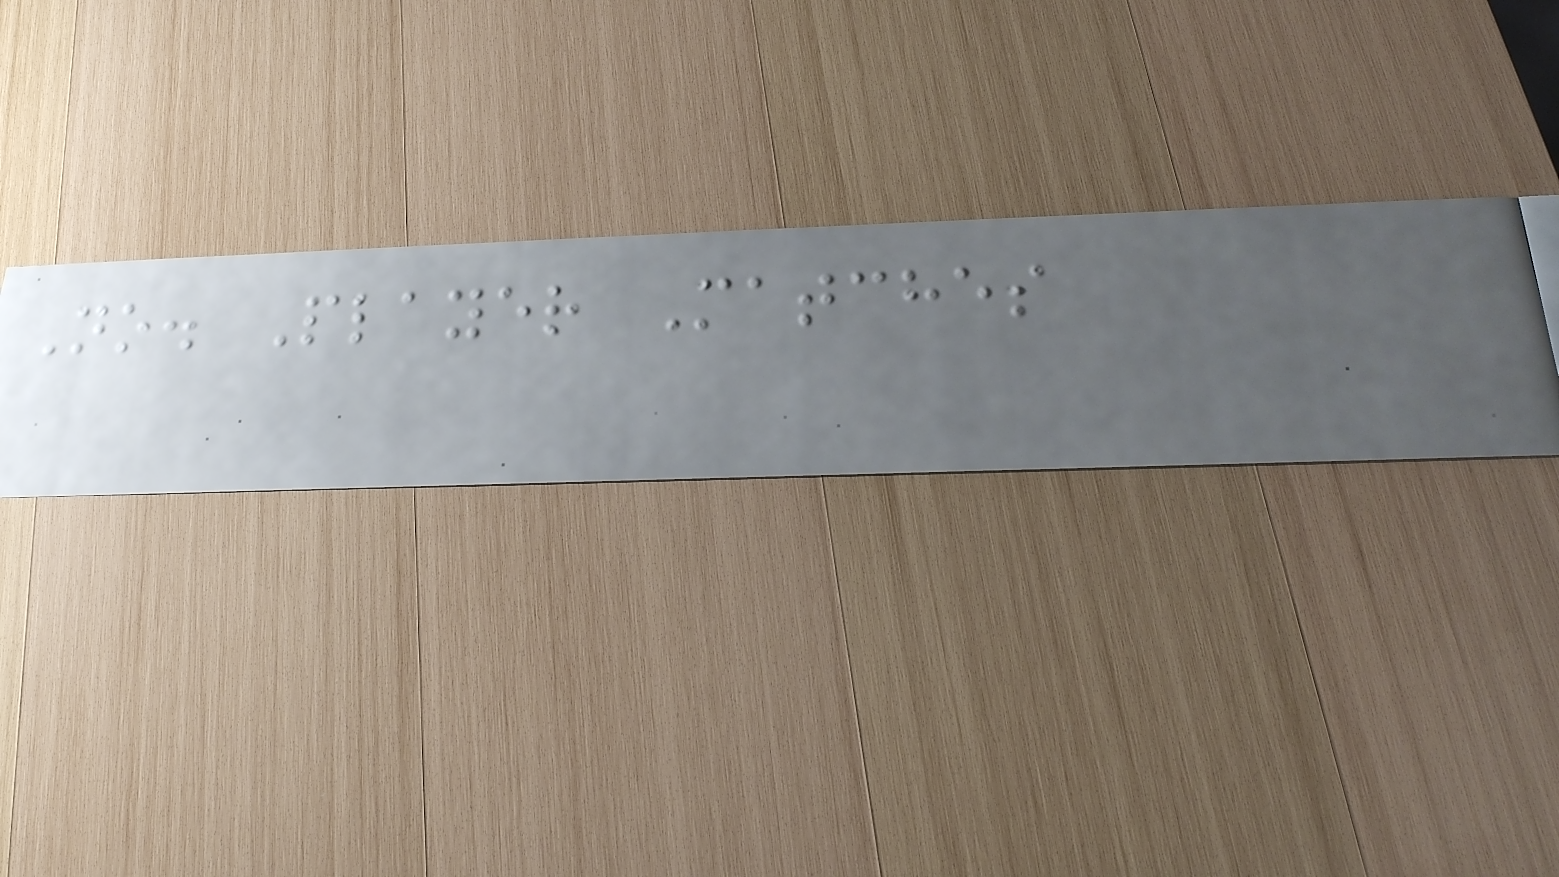No. Player Matches
